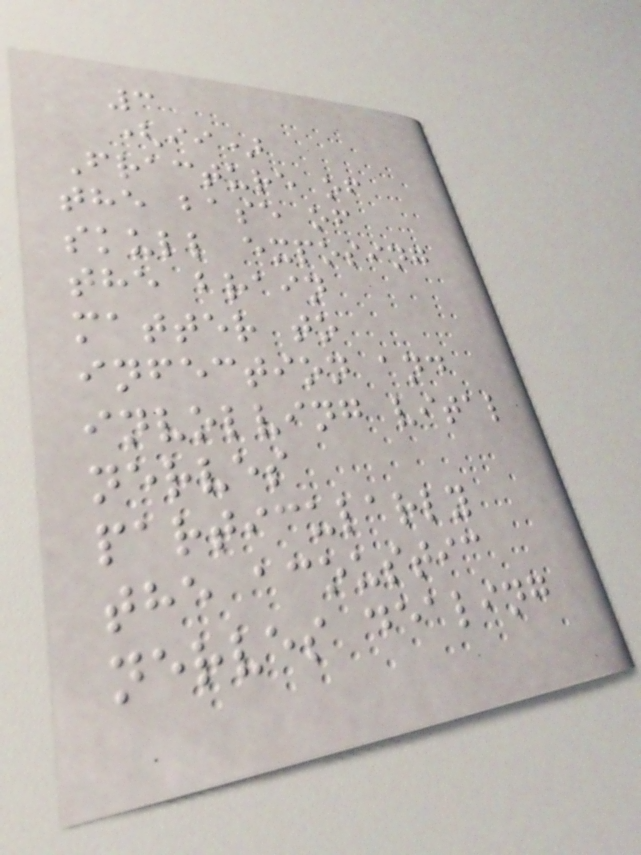3
(ii)
Fracture of
the base of
skull exposing
the brain
matter to
infection and
involving vital
nerves
particularly
the acoustic
nerves dealing
